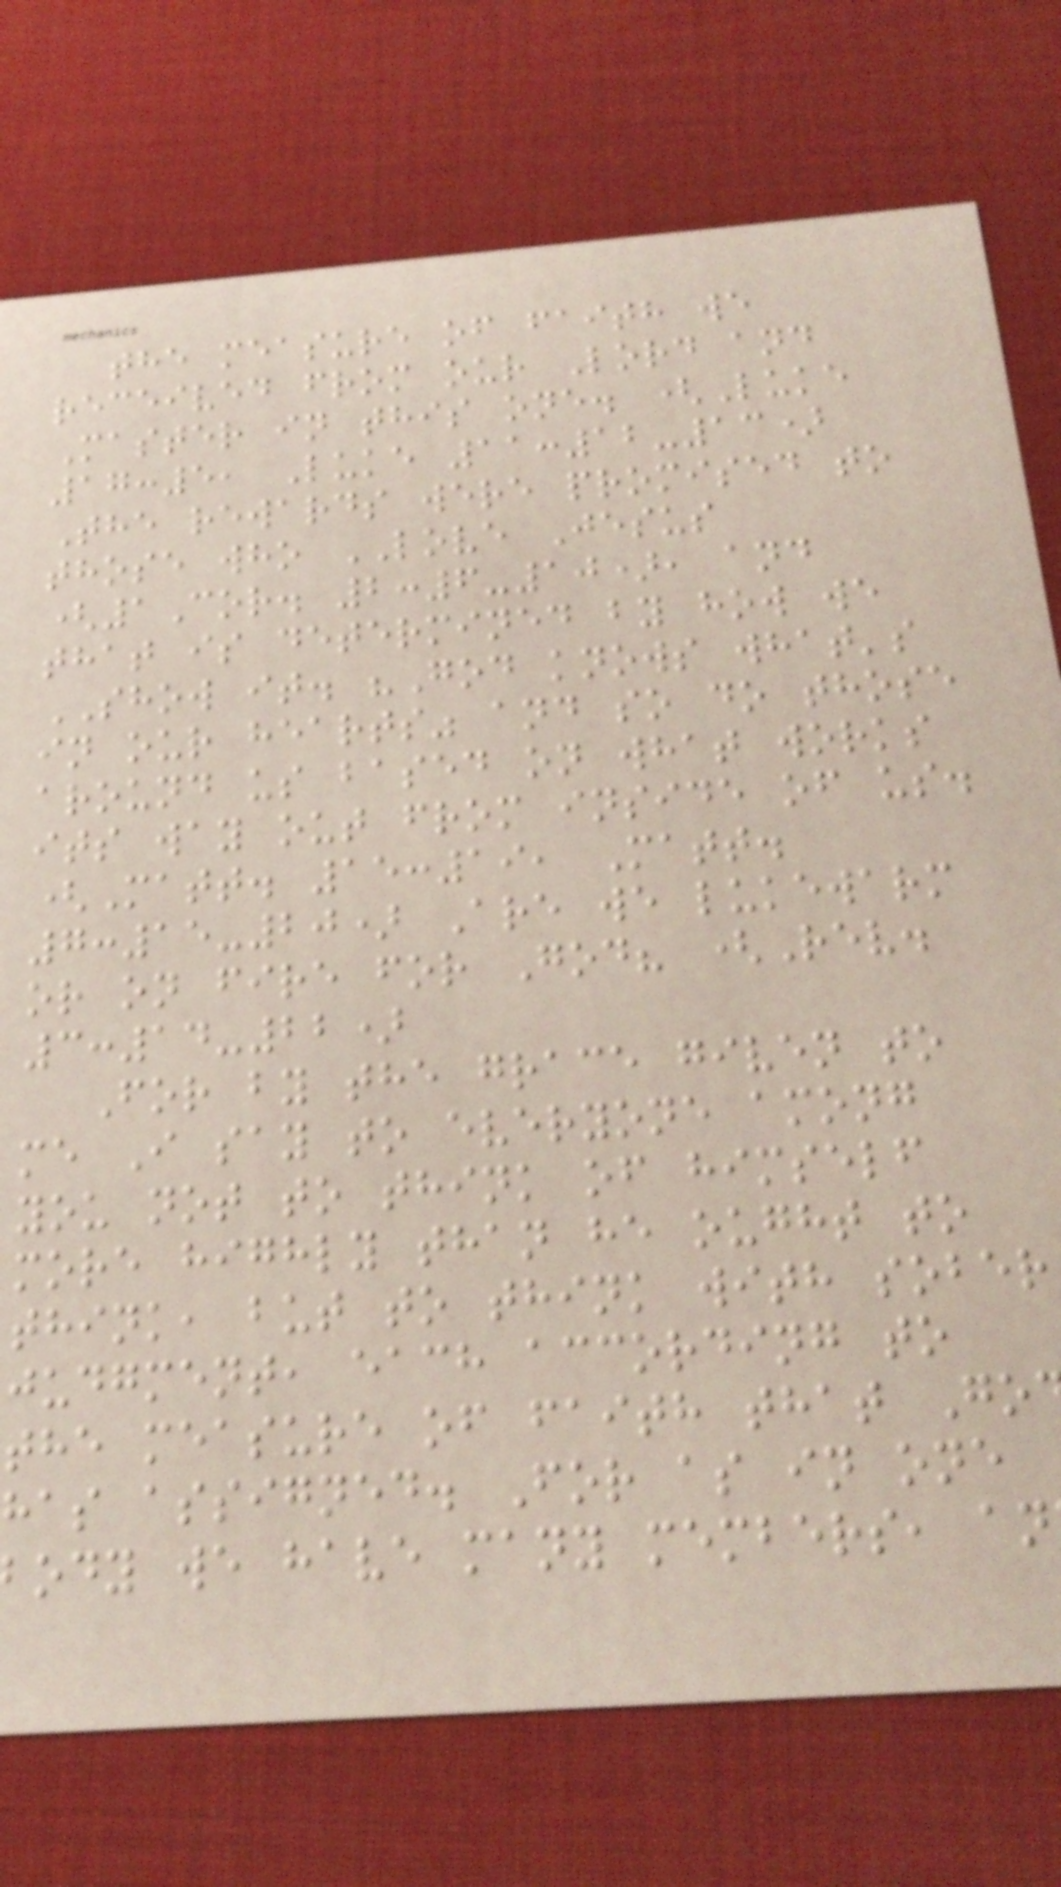the measure of faith we
received from our Lord and
Master in this one. (Luke
17:5, Luke 11:12-13)
The rewards were promised to
those who LOVE Jesus
(1Cor. 2:6-10), and
that is determined by how we
SHOW it. "God knows what's
in our hearts" and so do those
around us based on what works
its way out from inside of us.
(Matt. 15:19, Matt.
7:15-20) Are we lukewarm
or on fire for God? (Rev.
3:14-22)
For by the grace given to
me I say to everyone among
you not to think of himself
more highly than he ought to
think, but to think with sober
judgment, each according to
the measure of faith that Go
has assigned. For as in one
ody we have many members, an
